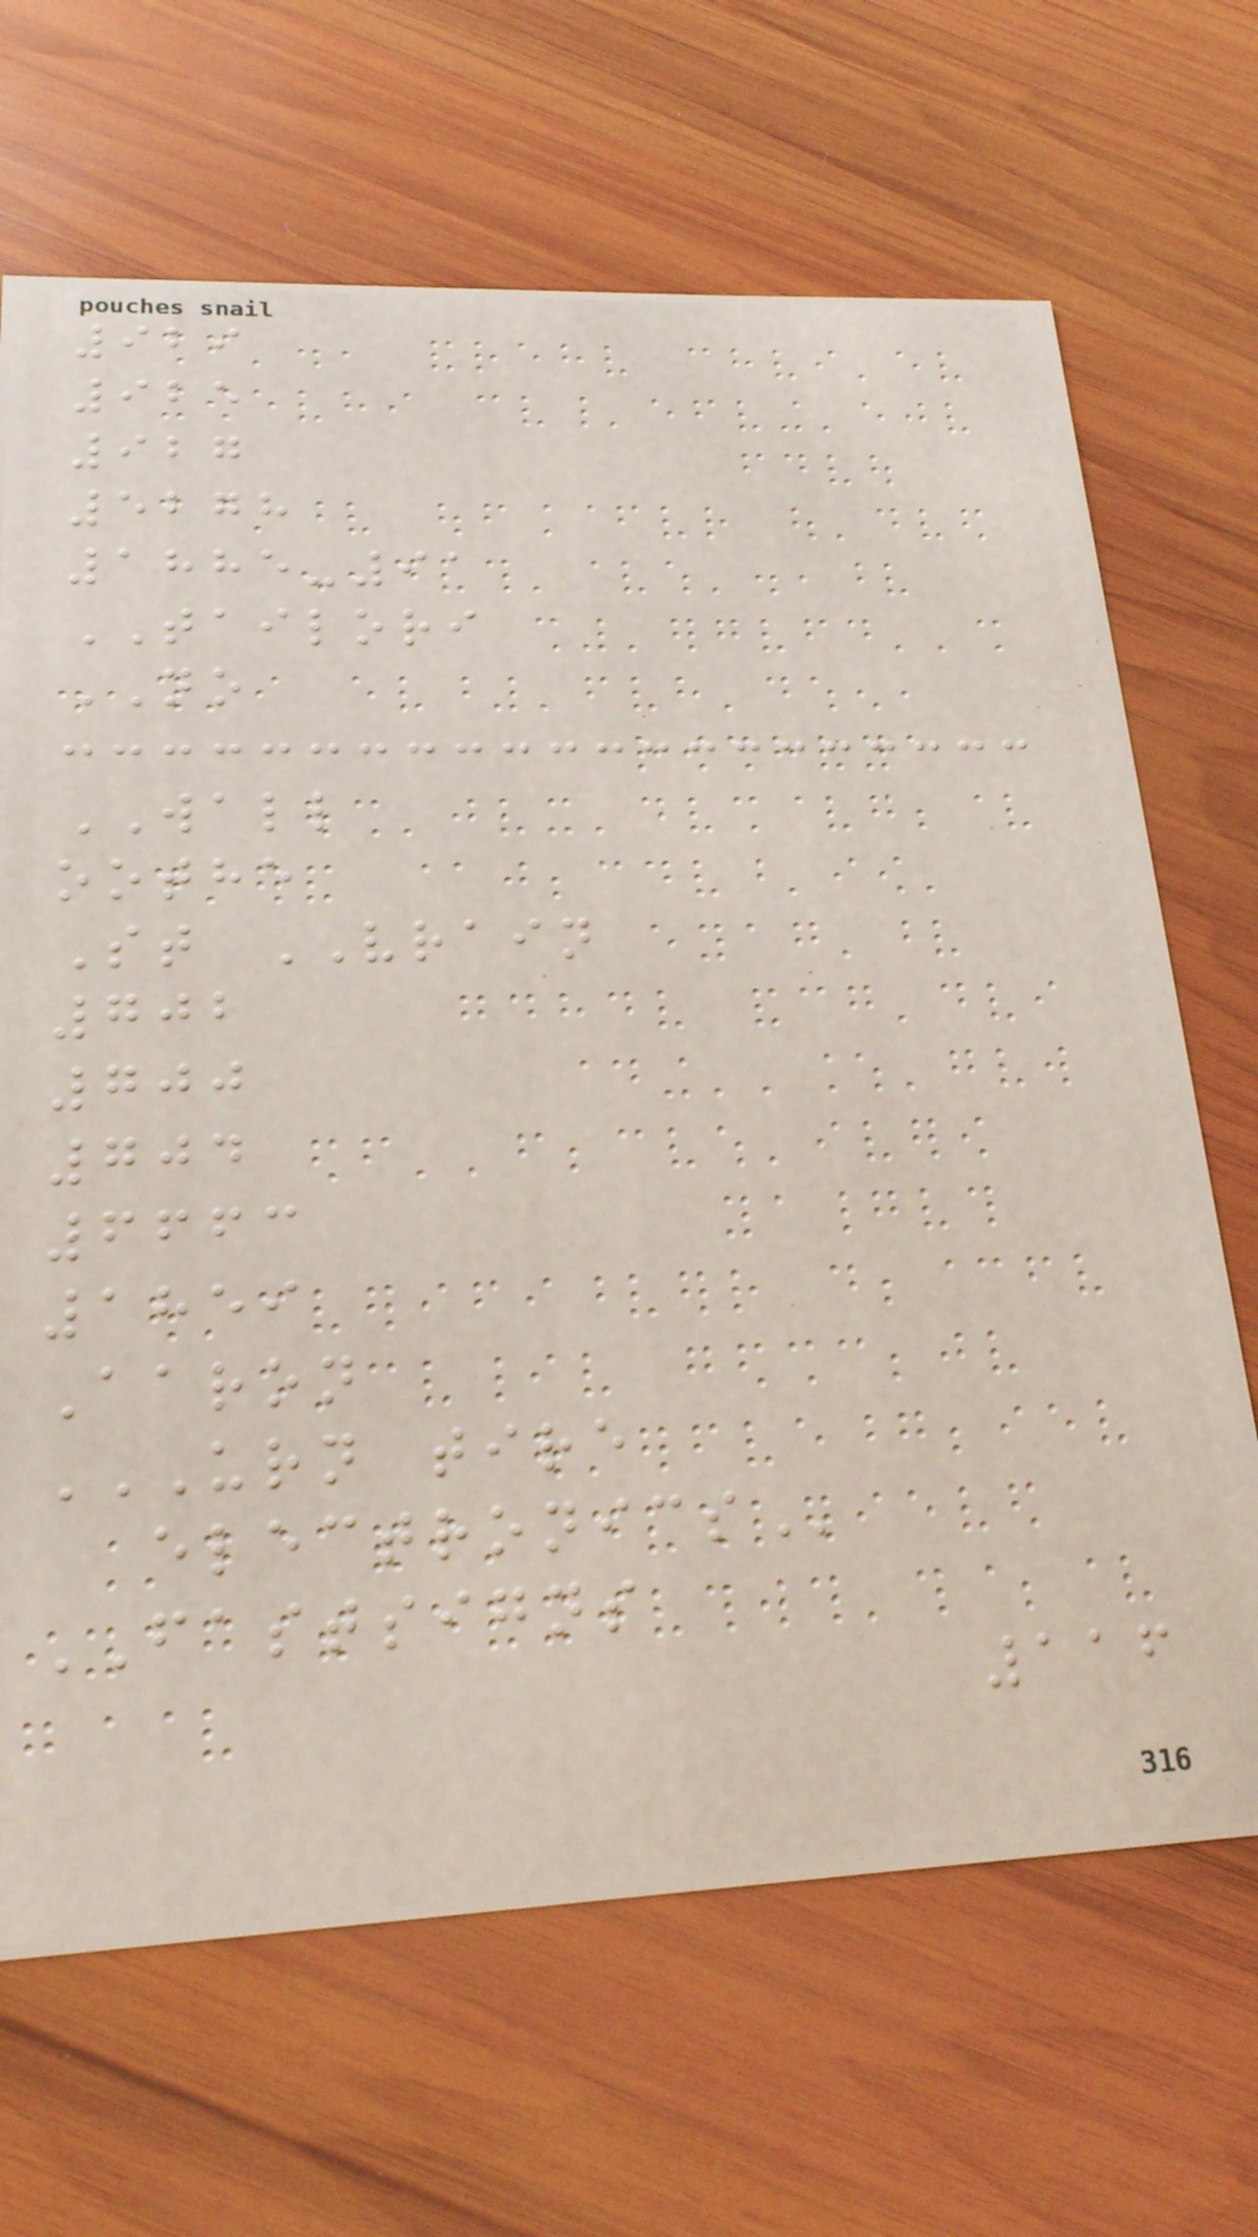929
925
927
5278
1885-91
TAILORI
NO
WALL
oothe
St VRAIN
702
700
704
6663
1859
Aaron
URN TIRE
ELECTRONICS
FASTSIGNS
116
